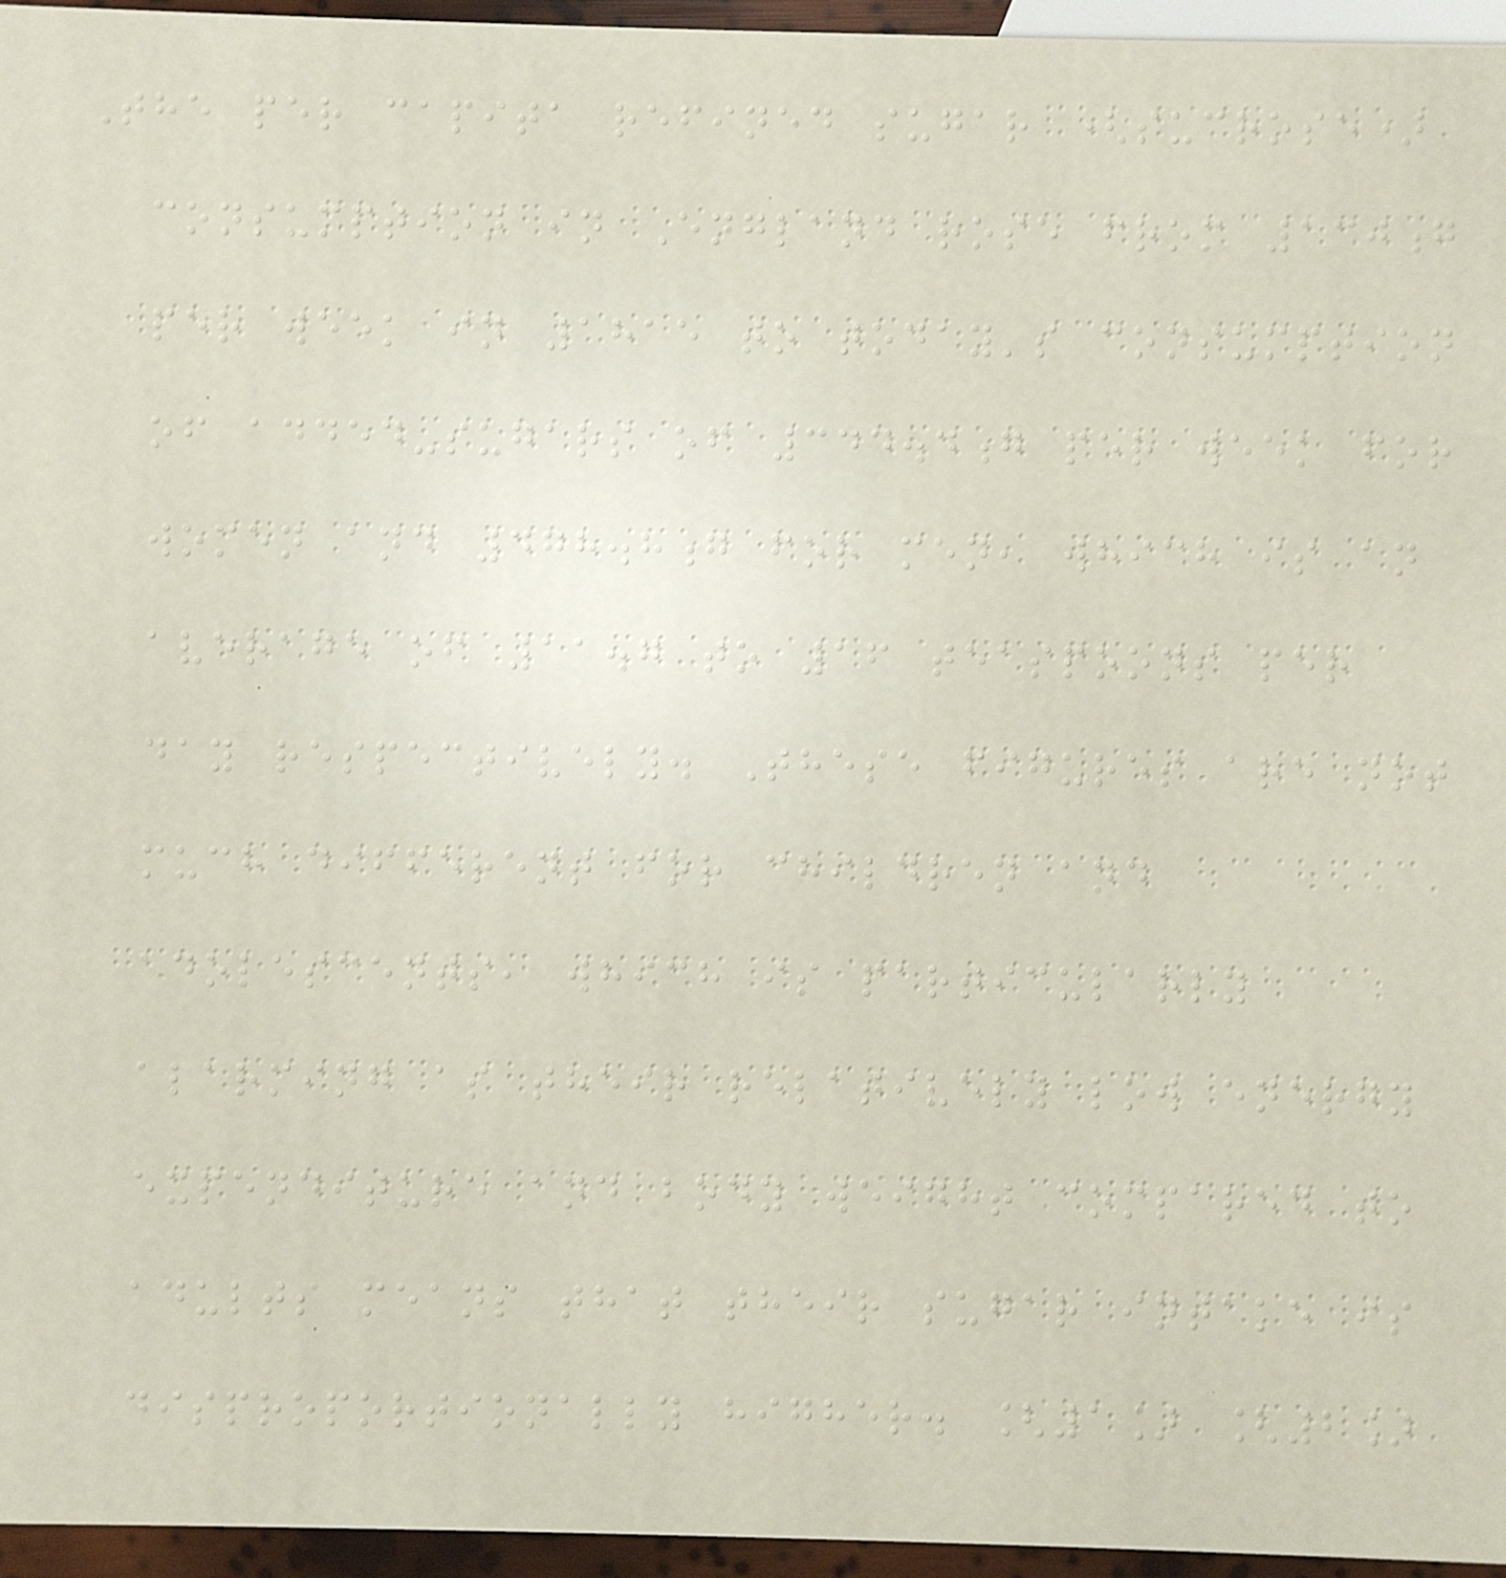The per capita refined sugar (sucrose)
consumption in England rose from 130g
per week in 1815 to today's consumption
of added-sugars of 344.4g per week for
women and 478.8g for men, which is an
average of 11.7 to 16 teaspoons per
day respectively. These figures are not
much different for children and
adolescents, which is particularly
alarming as their relatively low energy
expenditure and body weight compared to
adults means that their sugar intake is
disproportionally higher. [1] [2]
